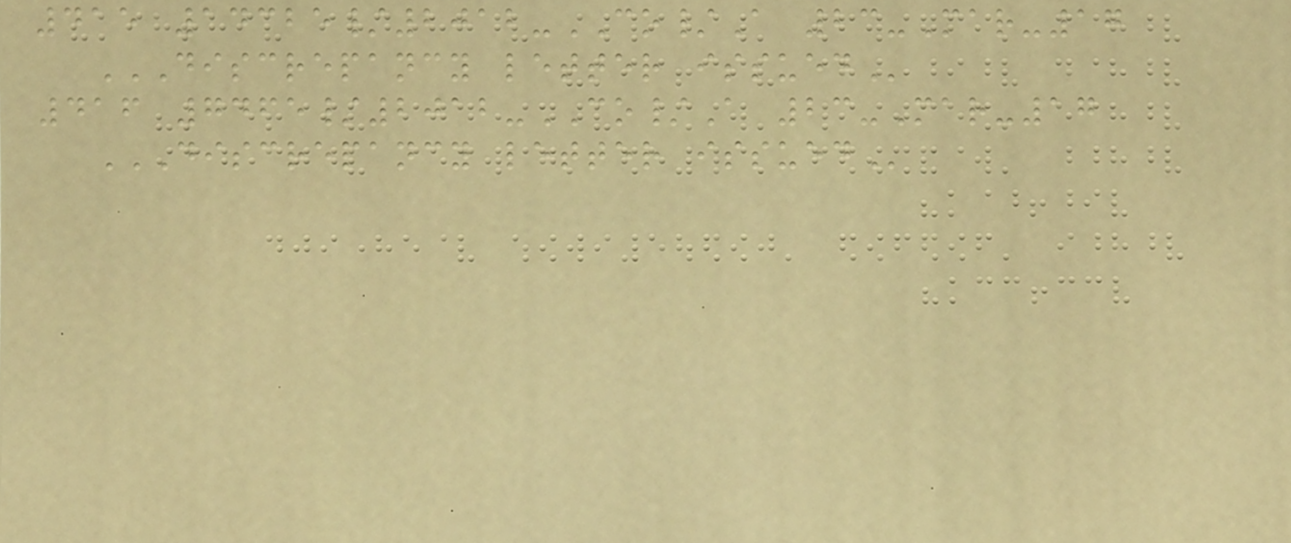415 14325/2012-CO/A 23-Mar-17
DISCREPANCY LETTER ISSUED
416 7465/2012-CO/A 23-Mar-17
DISCREPANCY LETTER ISSUED
